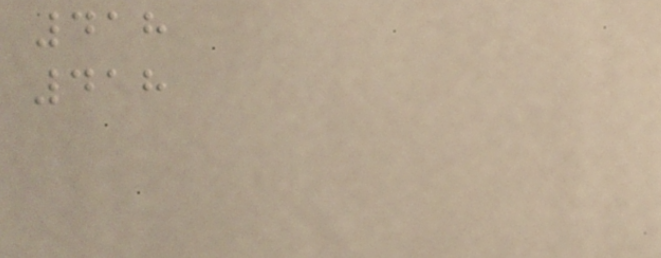418
418
